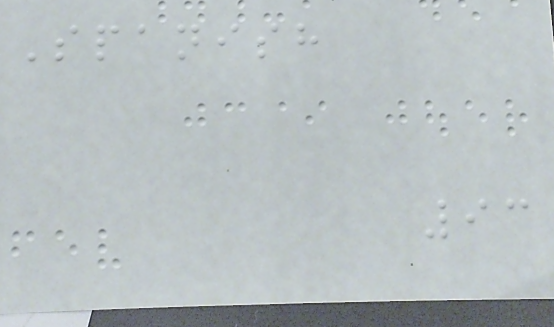Spanish
93
